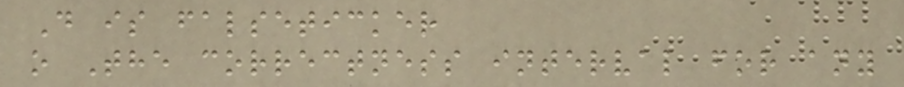D is falseticker
o The correctness interval for any
